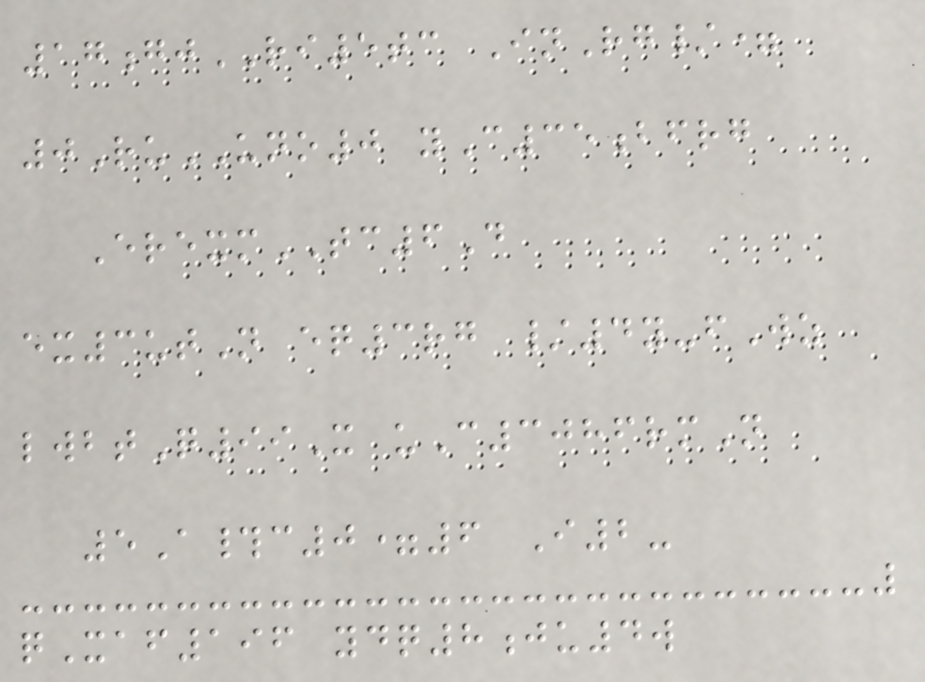17gjRI5tc InRg/=
0RuUNO0 yC35bfrg
ErexmTC6D
ex3utN eq3rg /4y-fWz
lwbtQ99X uC3086rmN
5A#c0=6 I2-
qXaf196 ydq8ju4w
